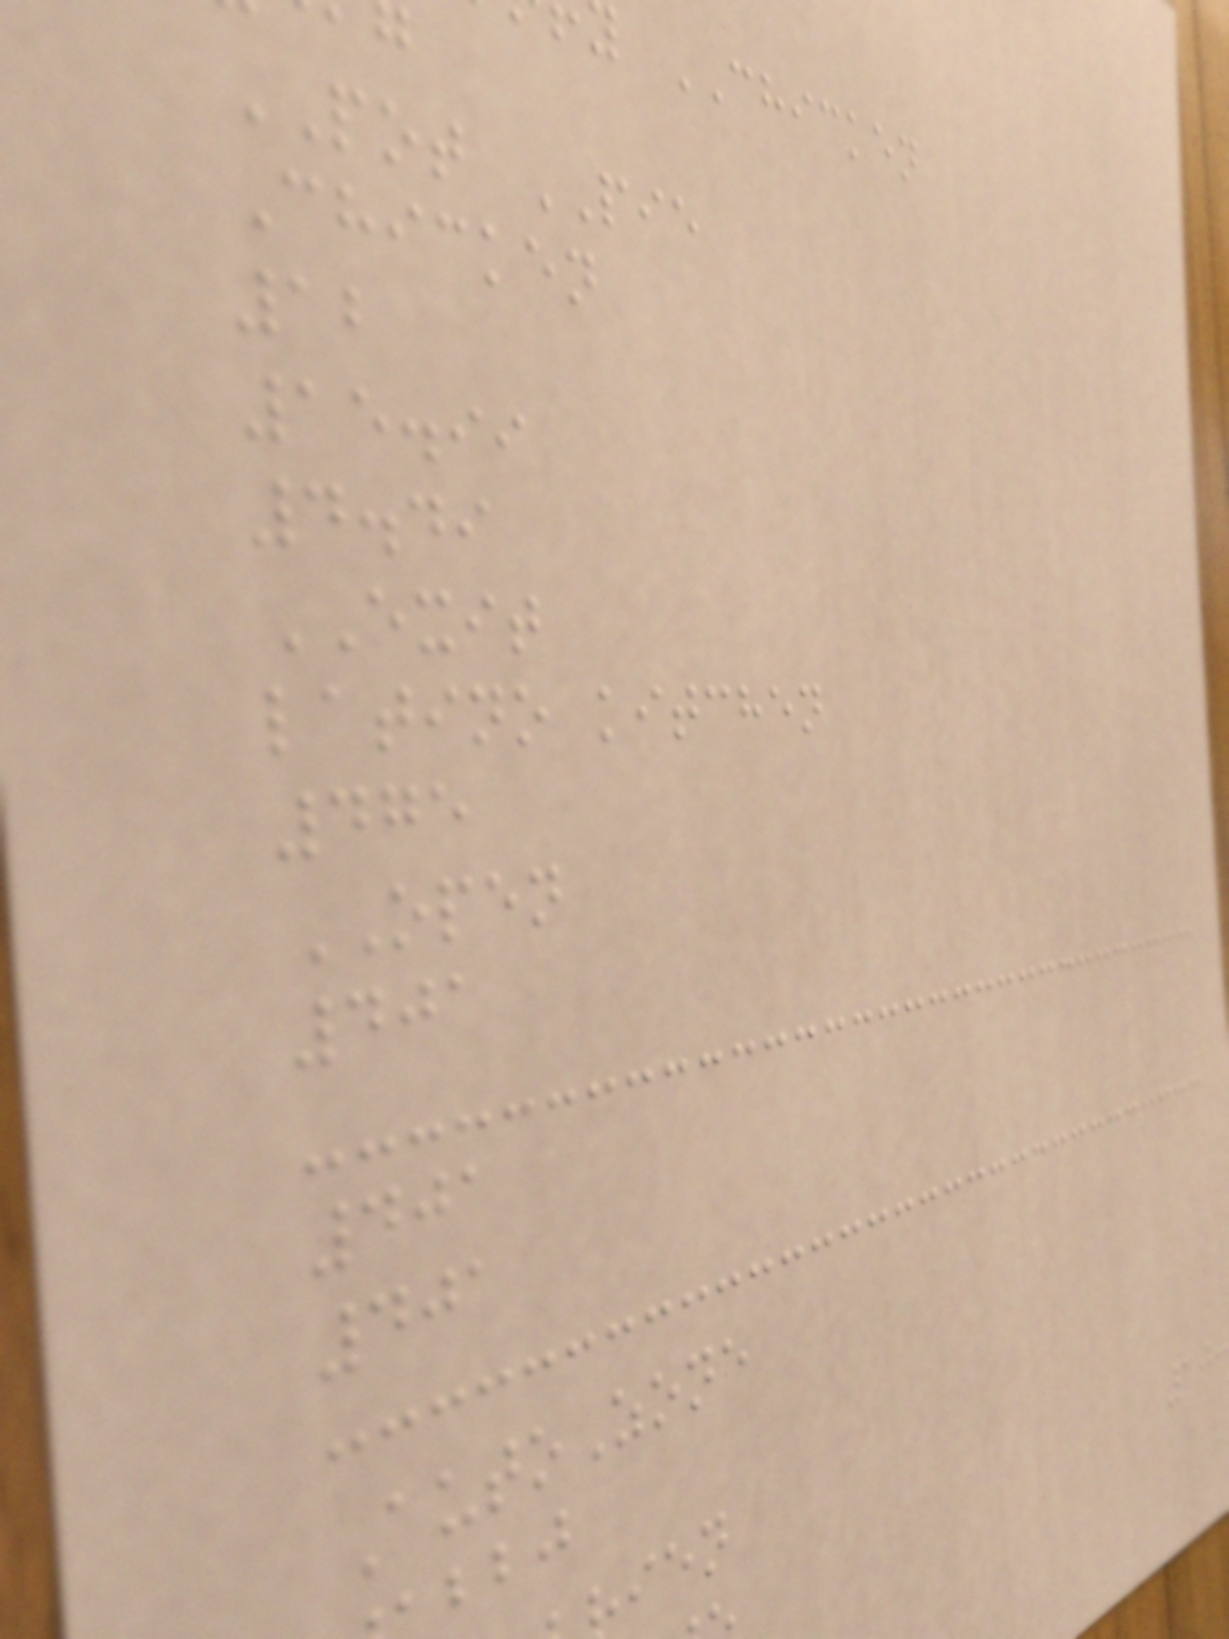CHICKEN
POT PIE
Chicken
12
15.99
4.49
EXIT
latino kitchen
475
OPEN
401
401
401
AutoZone
